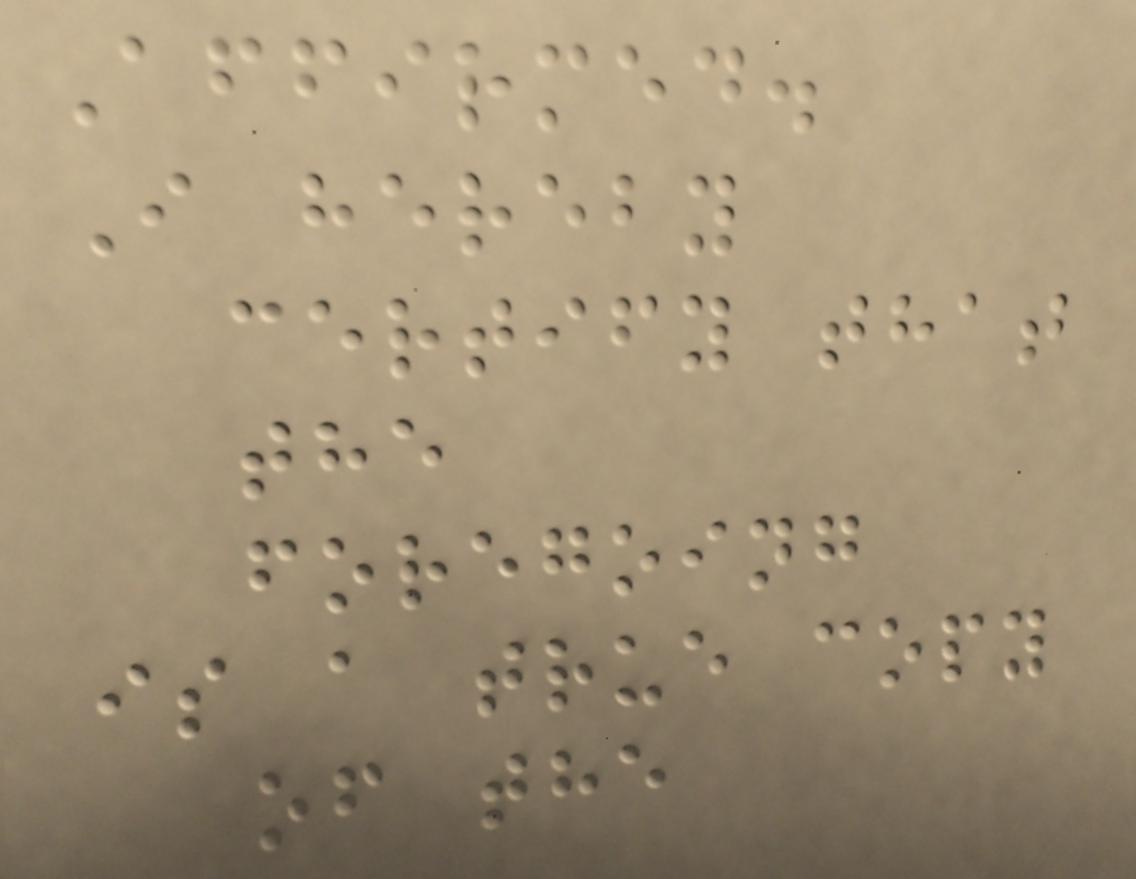Affirmed.
I hereby
certify that
the
foregoing
is a true copy
of the
